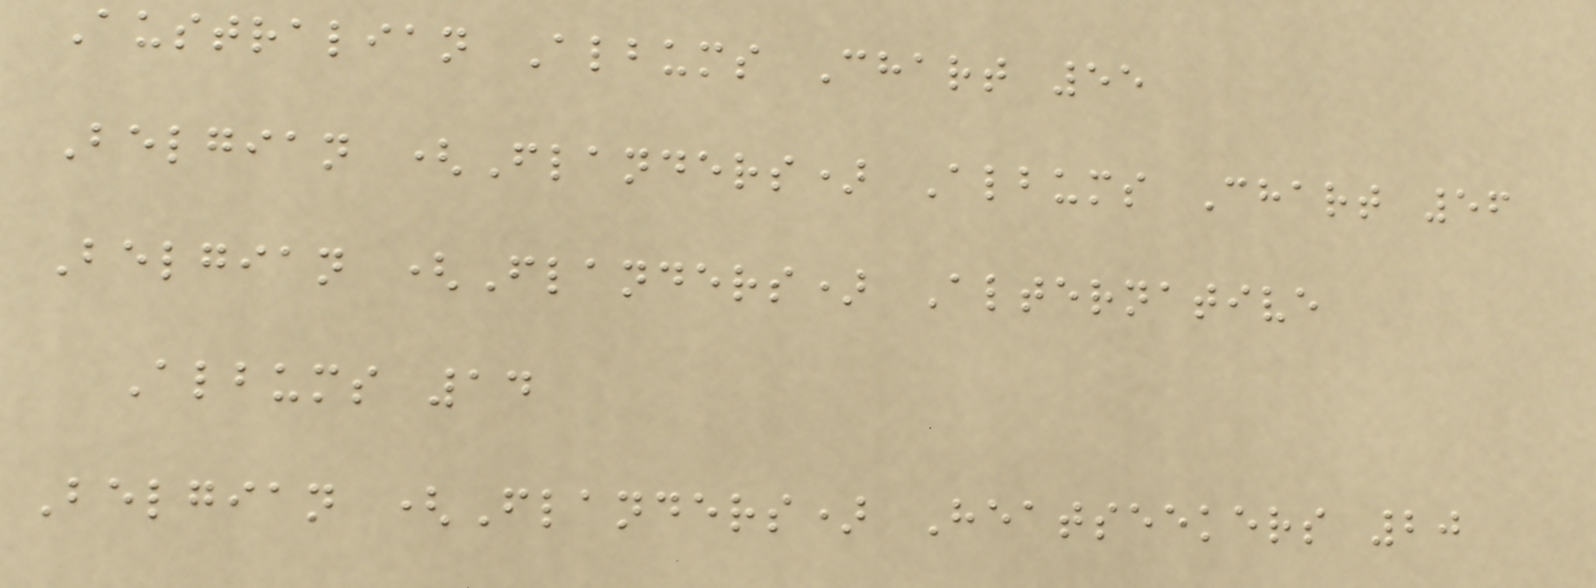Australian Albums Chart 55
Belgian (Flanders) Albums Chart 56
Belgian (Flanders) Alternative
Albums 14
Belgian (Flanders) Heatseekers 20
